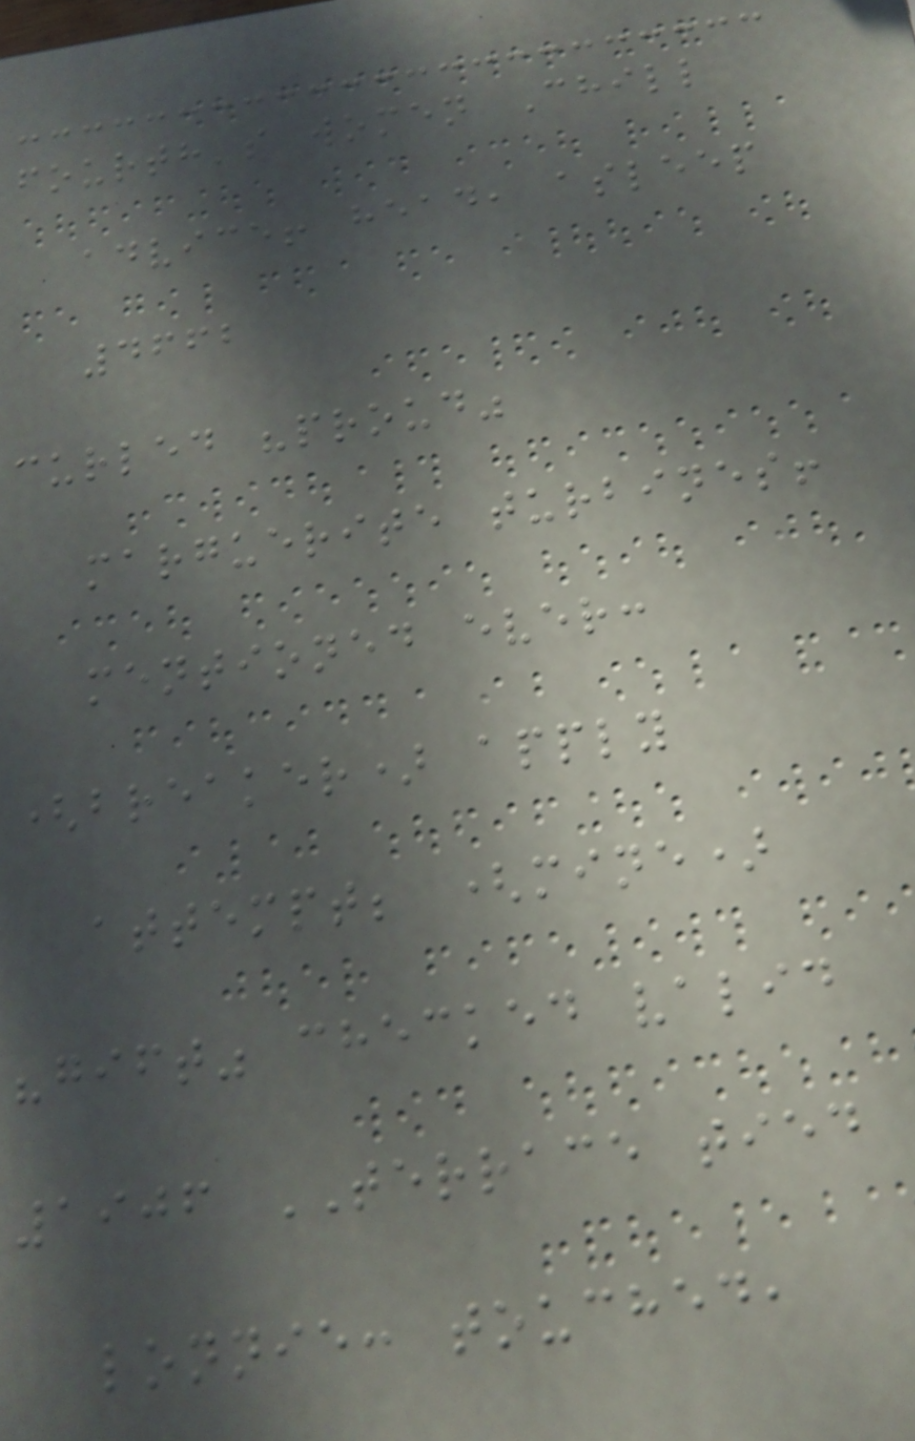fourth's women Chill
advice! head, asleep
4662
curled "proud"
marguerite turbines!
mentioned ever:
(breaker) apply
attempt; (mine)
"gift" checked valid
1906 TERRACE tied
lonnie: touched,
